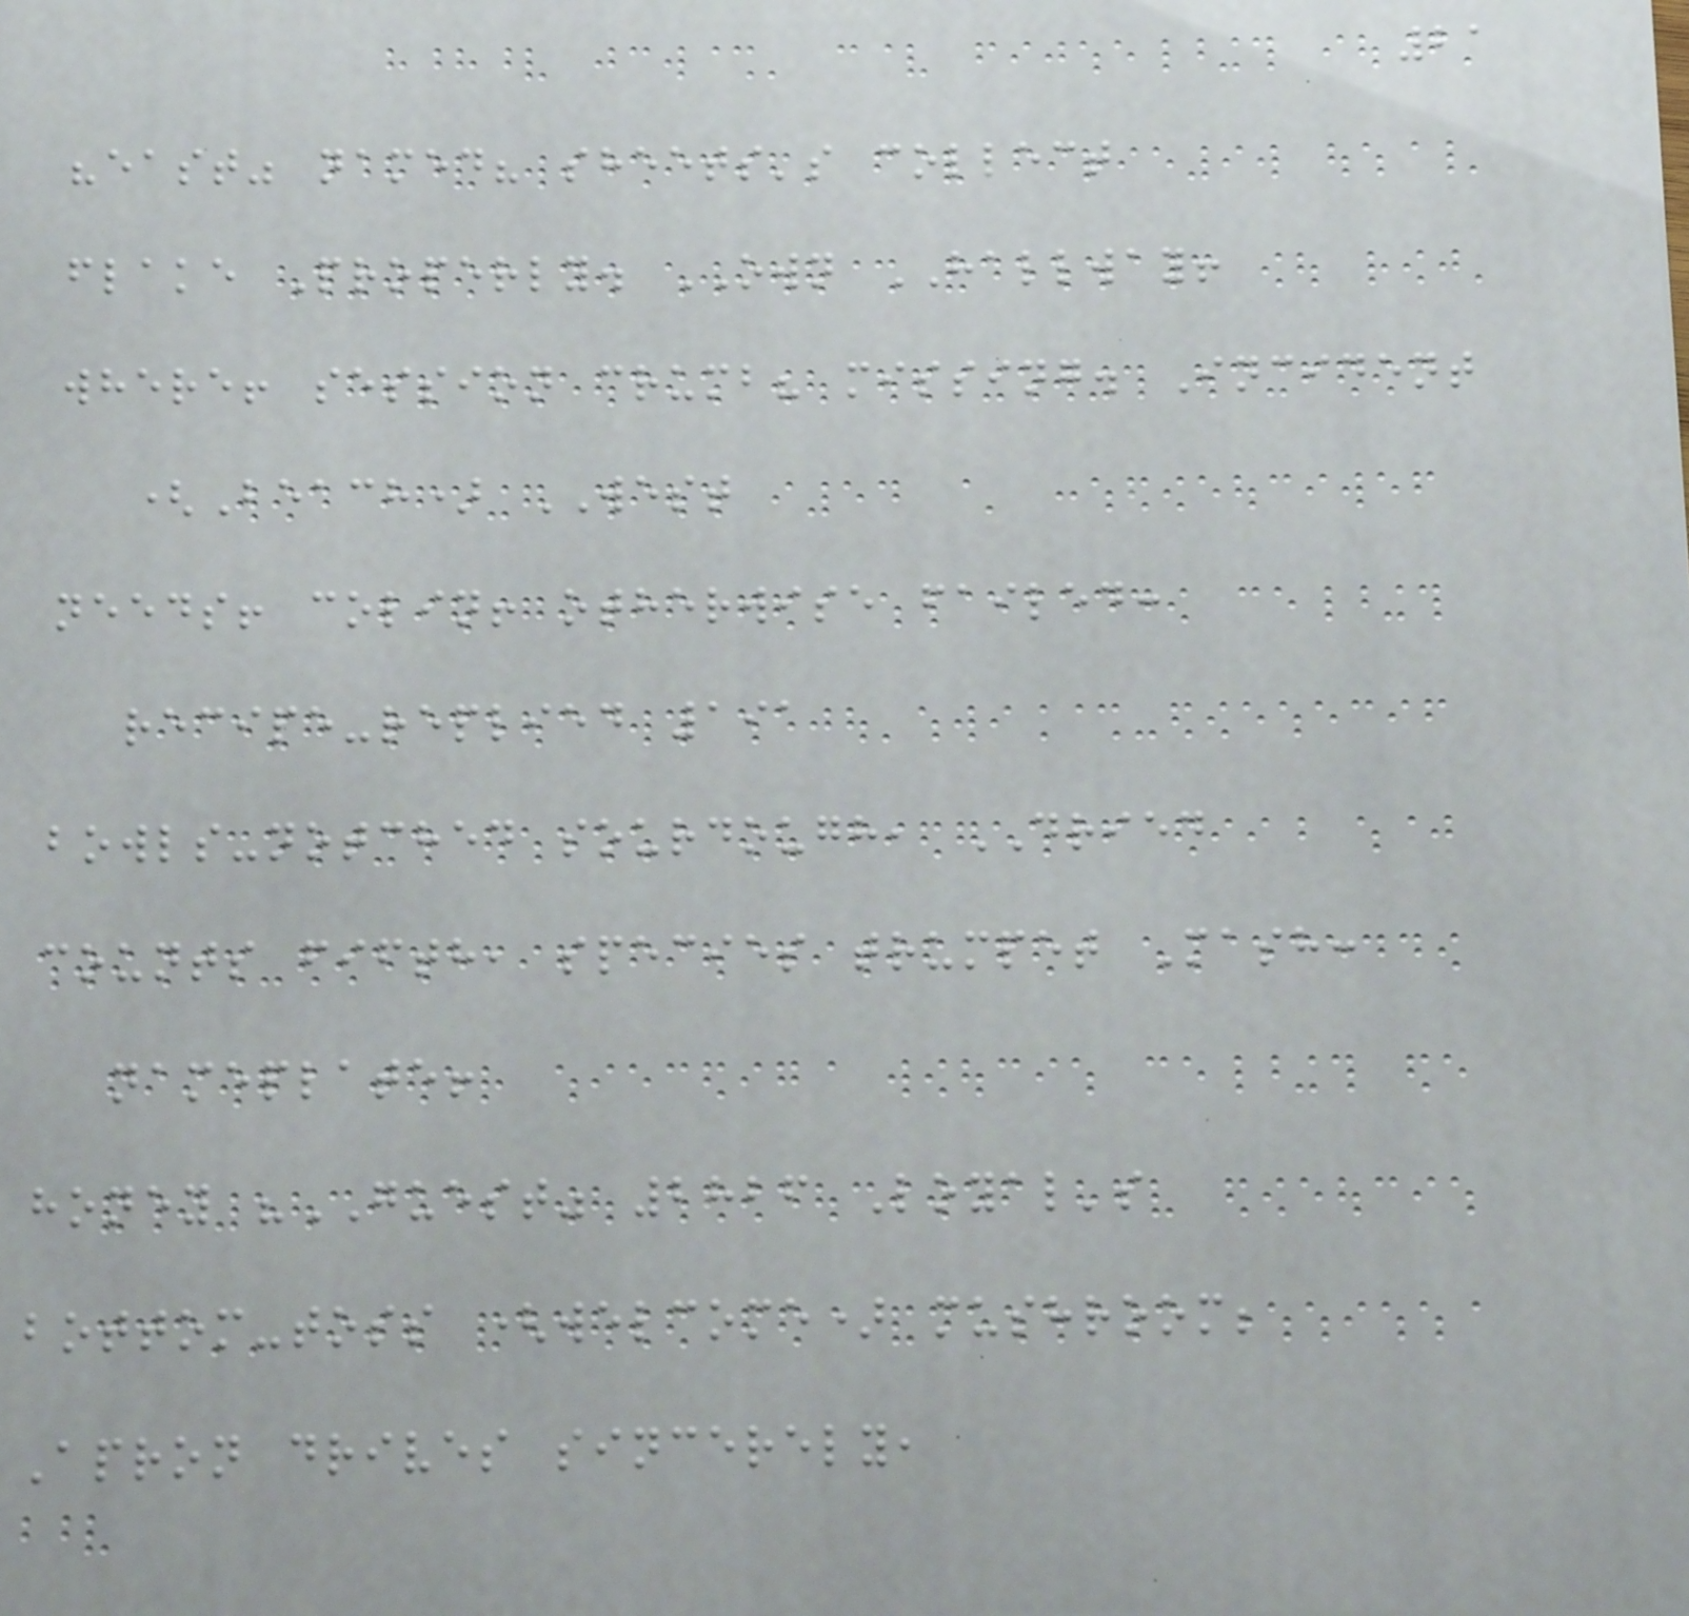21
"east" named? sheets's collect
flake Properly. OWN HALLWAY!
where! session crumb? missing. Incident
(Beach) WEST
needs! colin! otherwise failed:
recipe-replied 191
bowls-notched sourdough, DRIED
counts fifth, species trumpet Mash:
nameplate!
honey "GUEST" 2826 Loyal's
bottom-toss (welcome) mushroom;
Apron drives sincerely,
